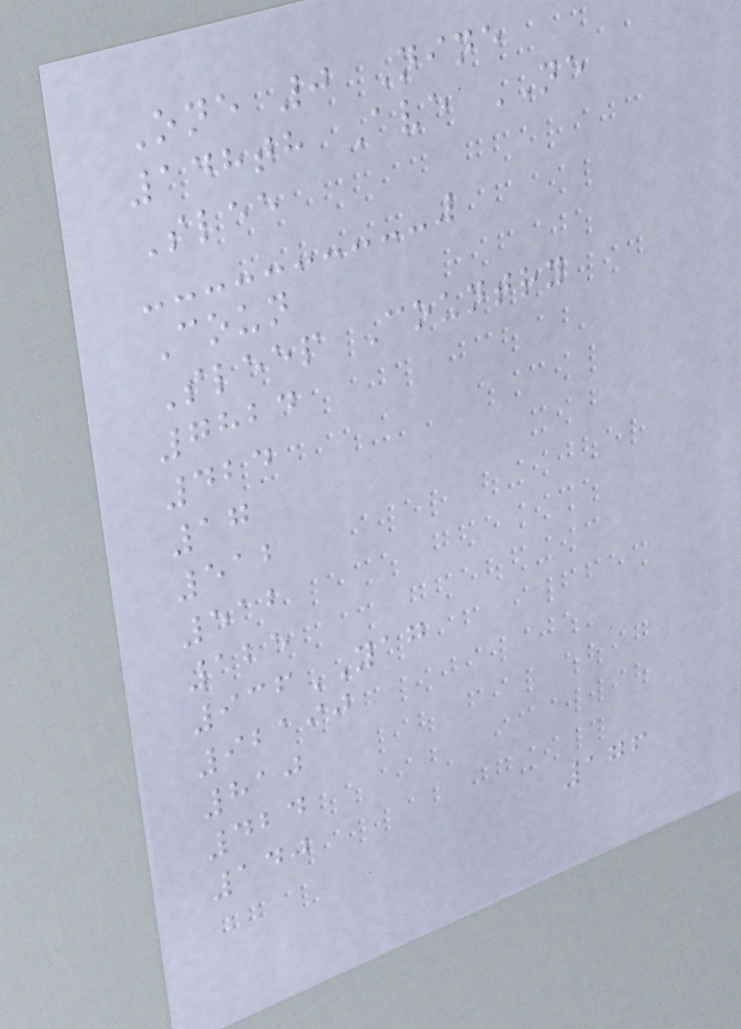One 0 Nine
148th Ave NE
Slee
Coun
Sleep Country
7824
424
17
512
512
125
936YAG
92190
810
424
140
176
